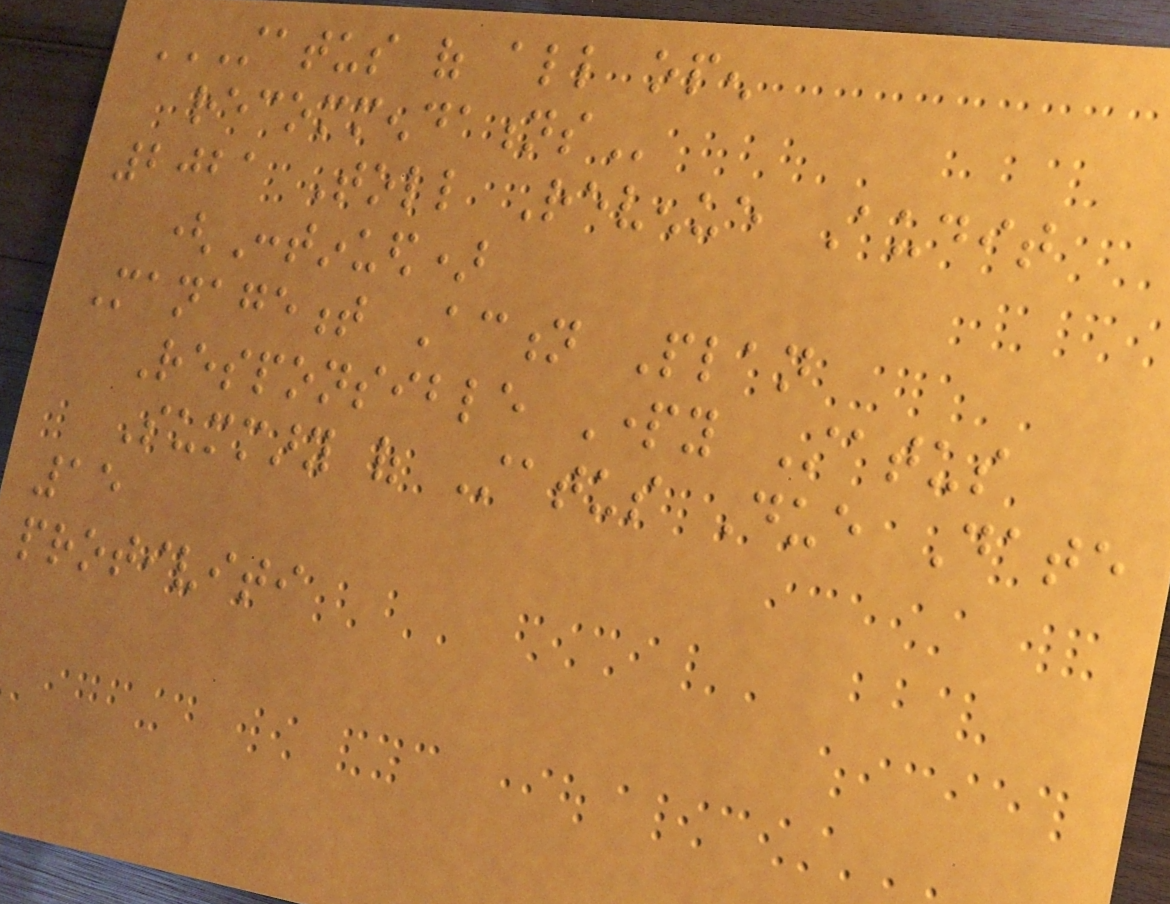STATUS OF ALL OPEN
RECOMMENDATIONS
2021 Toll Revenue Audit
(Continued)
Management Action Plan
Responsible Party Status
Summary of Status Due Date
15
protiviti
